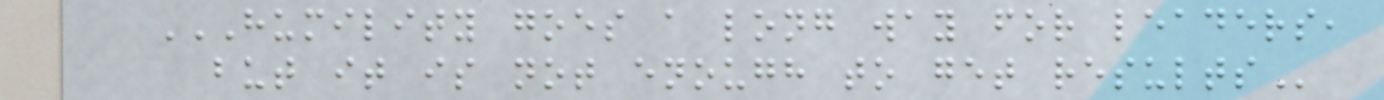HUMILITY GOES A LONG WAY FOR LEADERS,
BUT IT IS NOT ENOUGH TO GET RESULTS
